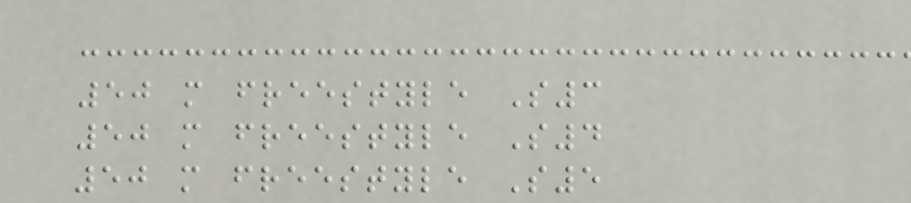50 m freestyle S3
50 m freestyle S4
50 m freestyle S5
